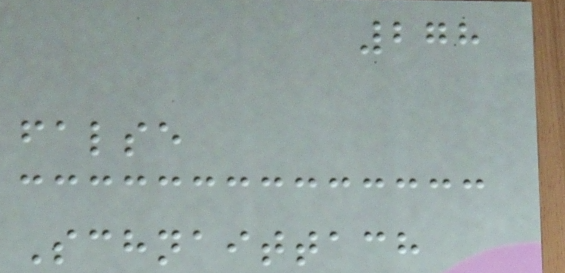278
false
Schnaittach
